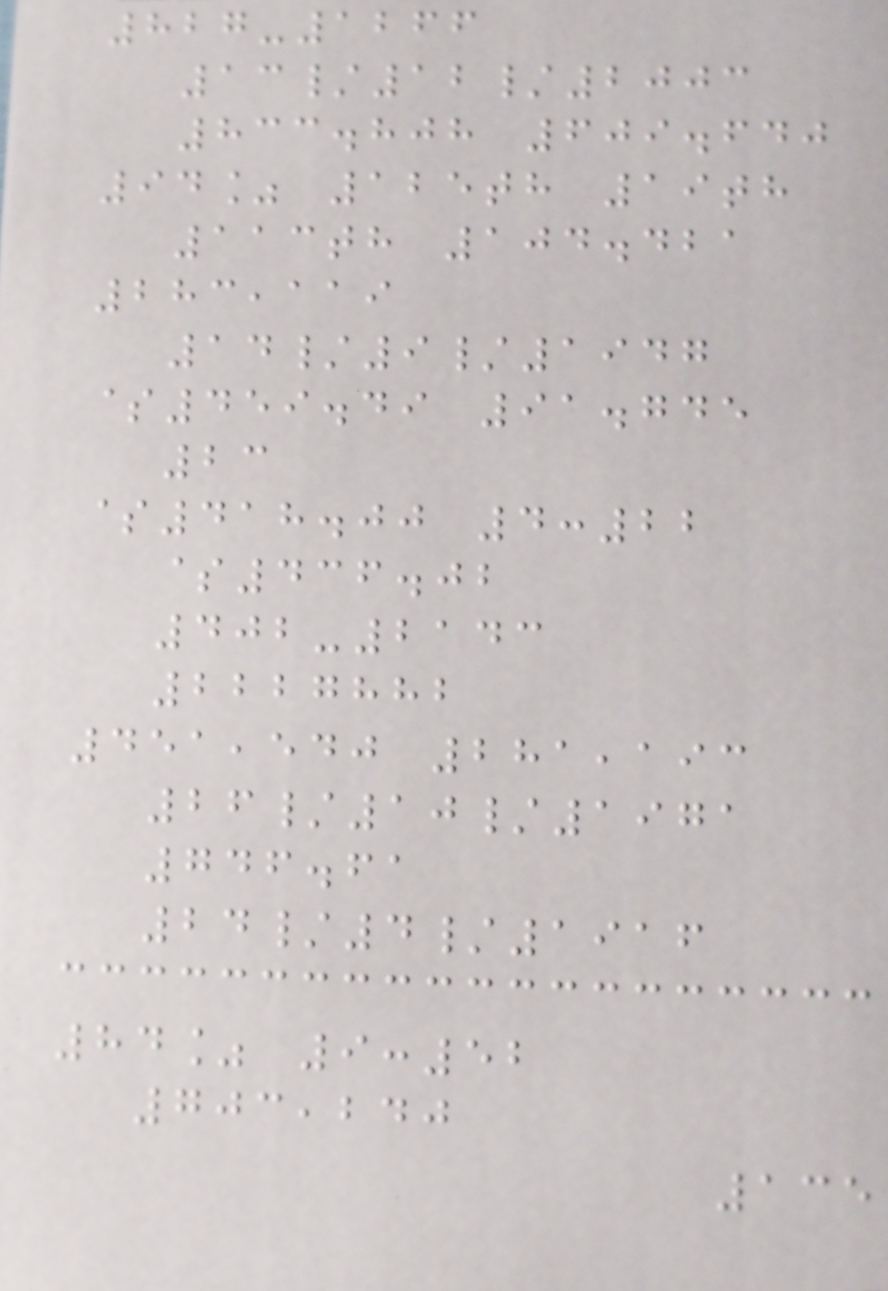827-1266
13/12/2003
833.808 609.640
94% 125th 19th
113th 104.421
283,119
14/9/1947
$459.49 91.745
23
$418.00 4:22
$436.02
402-2143
2227882
451,540 281,193
26/10/1971
746.61
24/4/1916
84% 9:52
703,240
135
